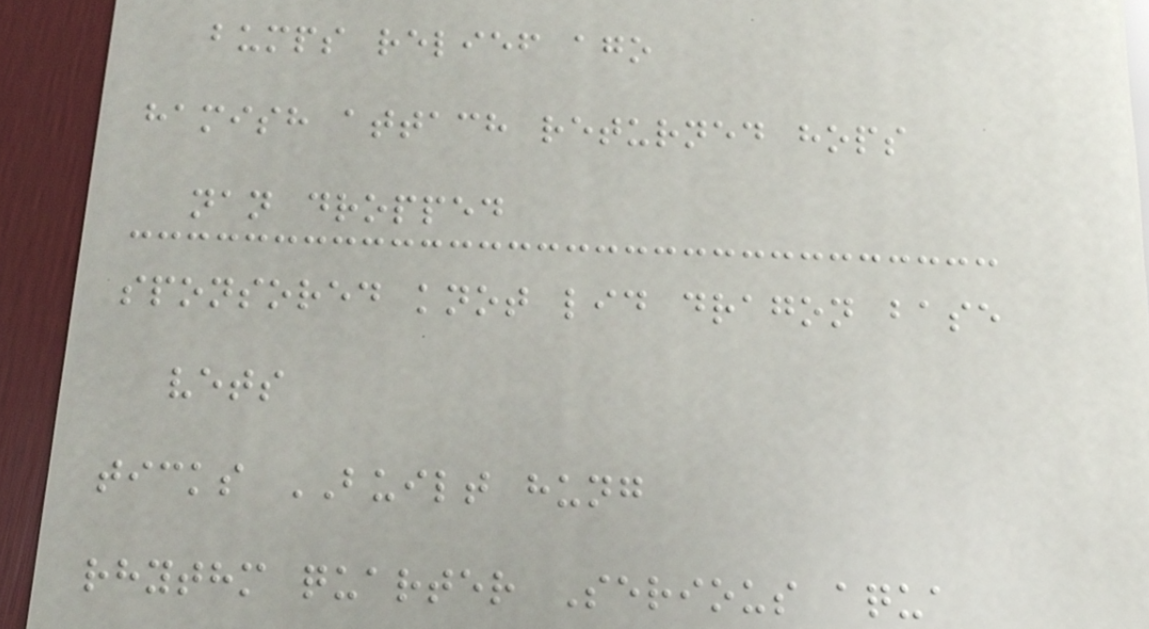bumps relief ago
hamish attach returned hops
nan dropped
sponsored knot lid dragon base
vets
ticks BUILT hung
rhythm quarter Serious aqua
